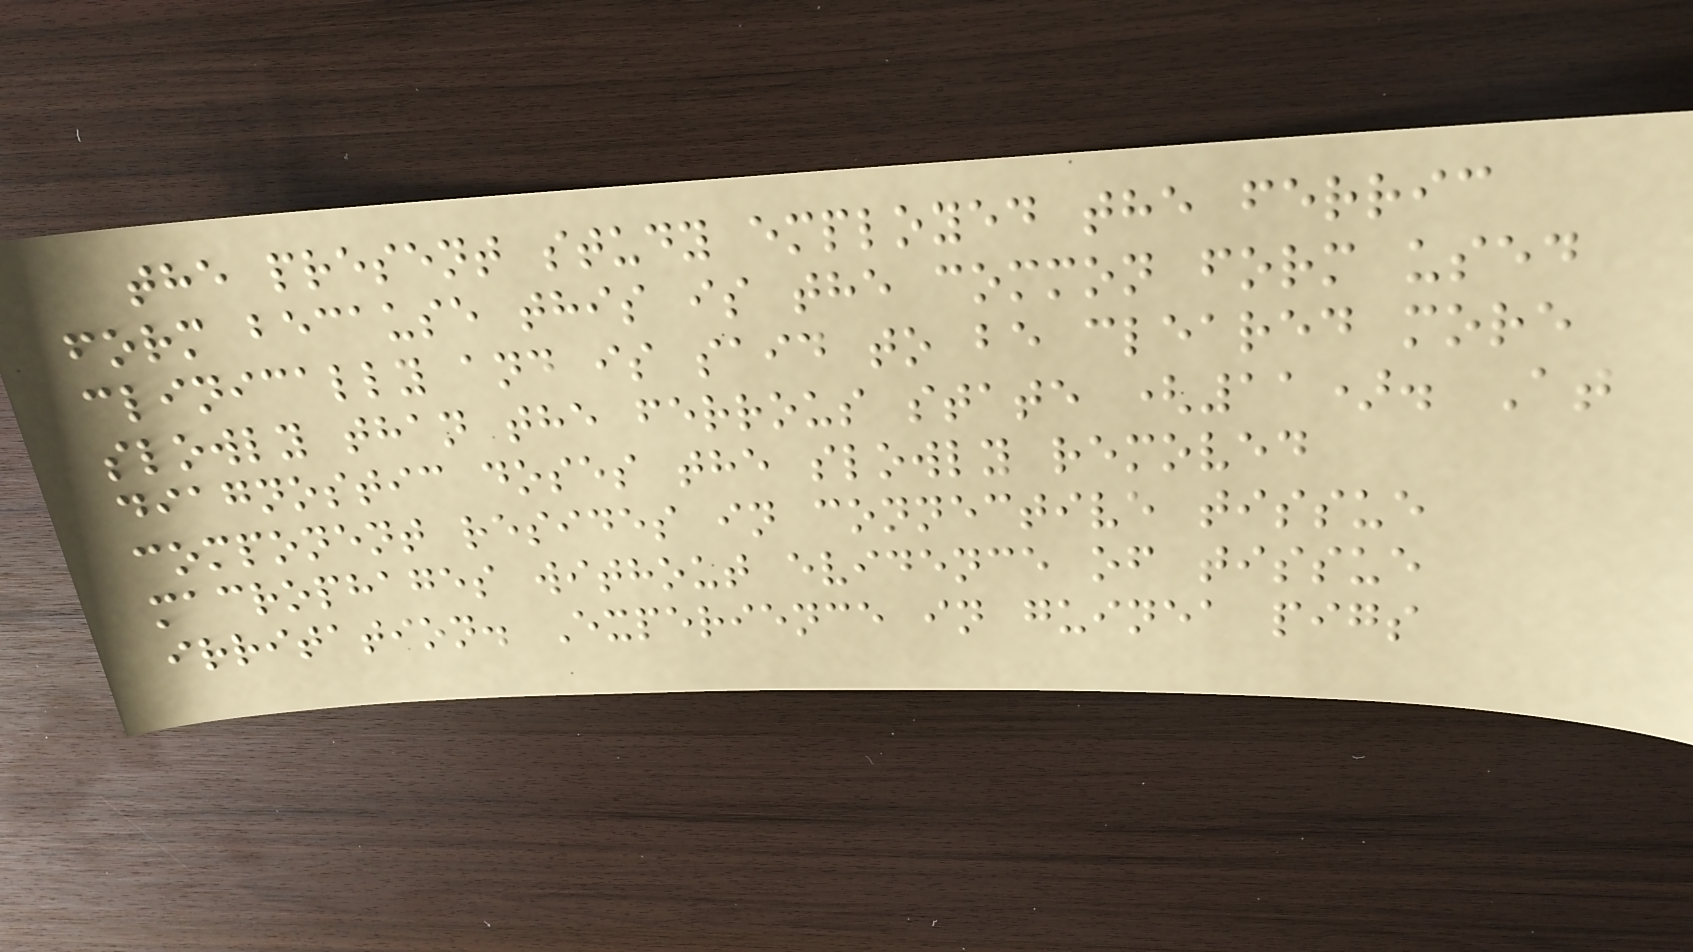the present study employed the ferric
form because this is the common form used
clinically and is said to be cleared more
slowly than the ferrous state (11). At
diagnostic doses the slowly removed
component resides in connective tissue
macrophages without evidence of tissue
irritation. Experience in guinea pigs
